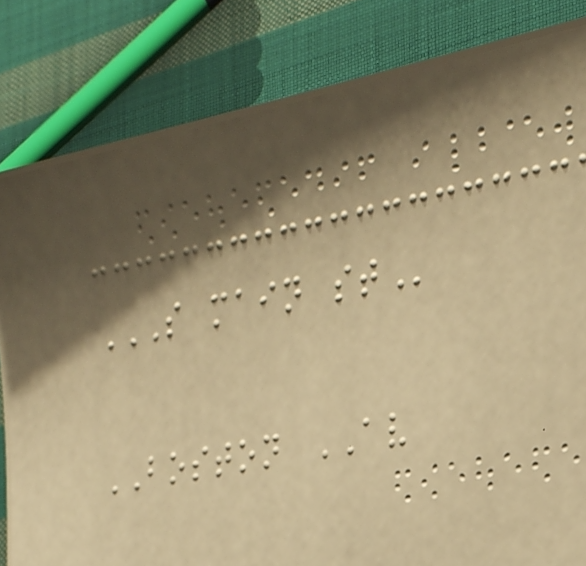S MAIN ST
BOSTON AV
